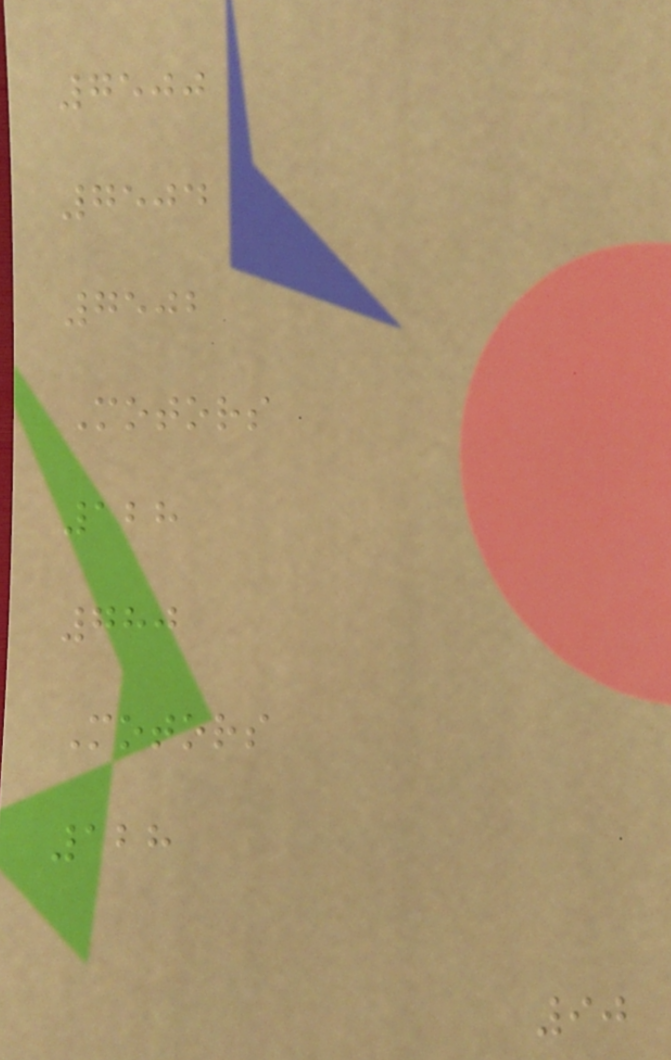7500
7504
7502
Motors
128
780
Motors
128
90
